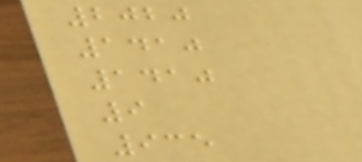2020
1410
1410
9
935
